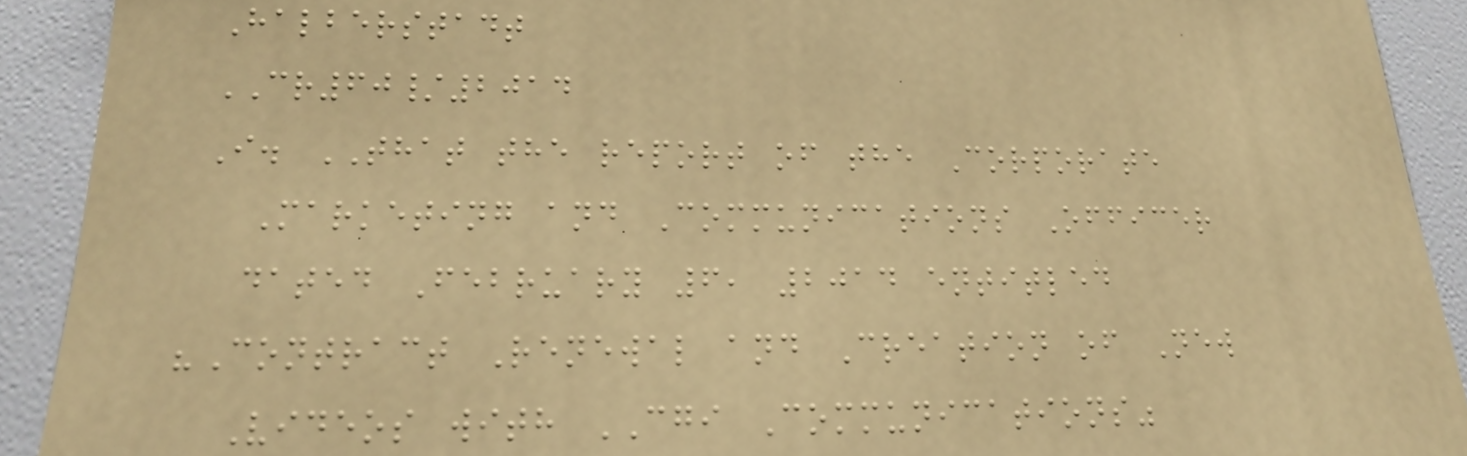Halberstadt
CR60/2014
I. THAT the report of the Corporate
Marketing and Communications Officer
dated February 6, 2014 entitled
"Contract Renewal and Creation of New
Videos with CGI Communications"
